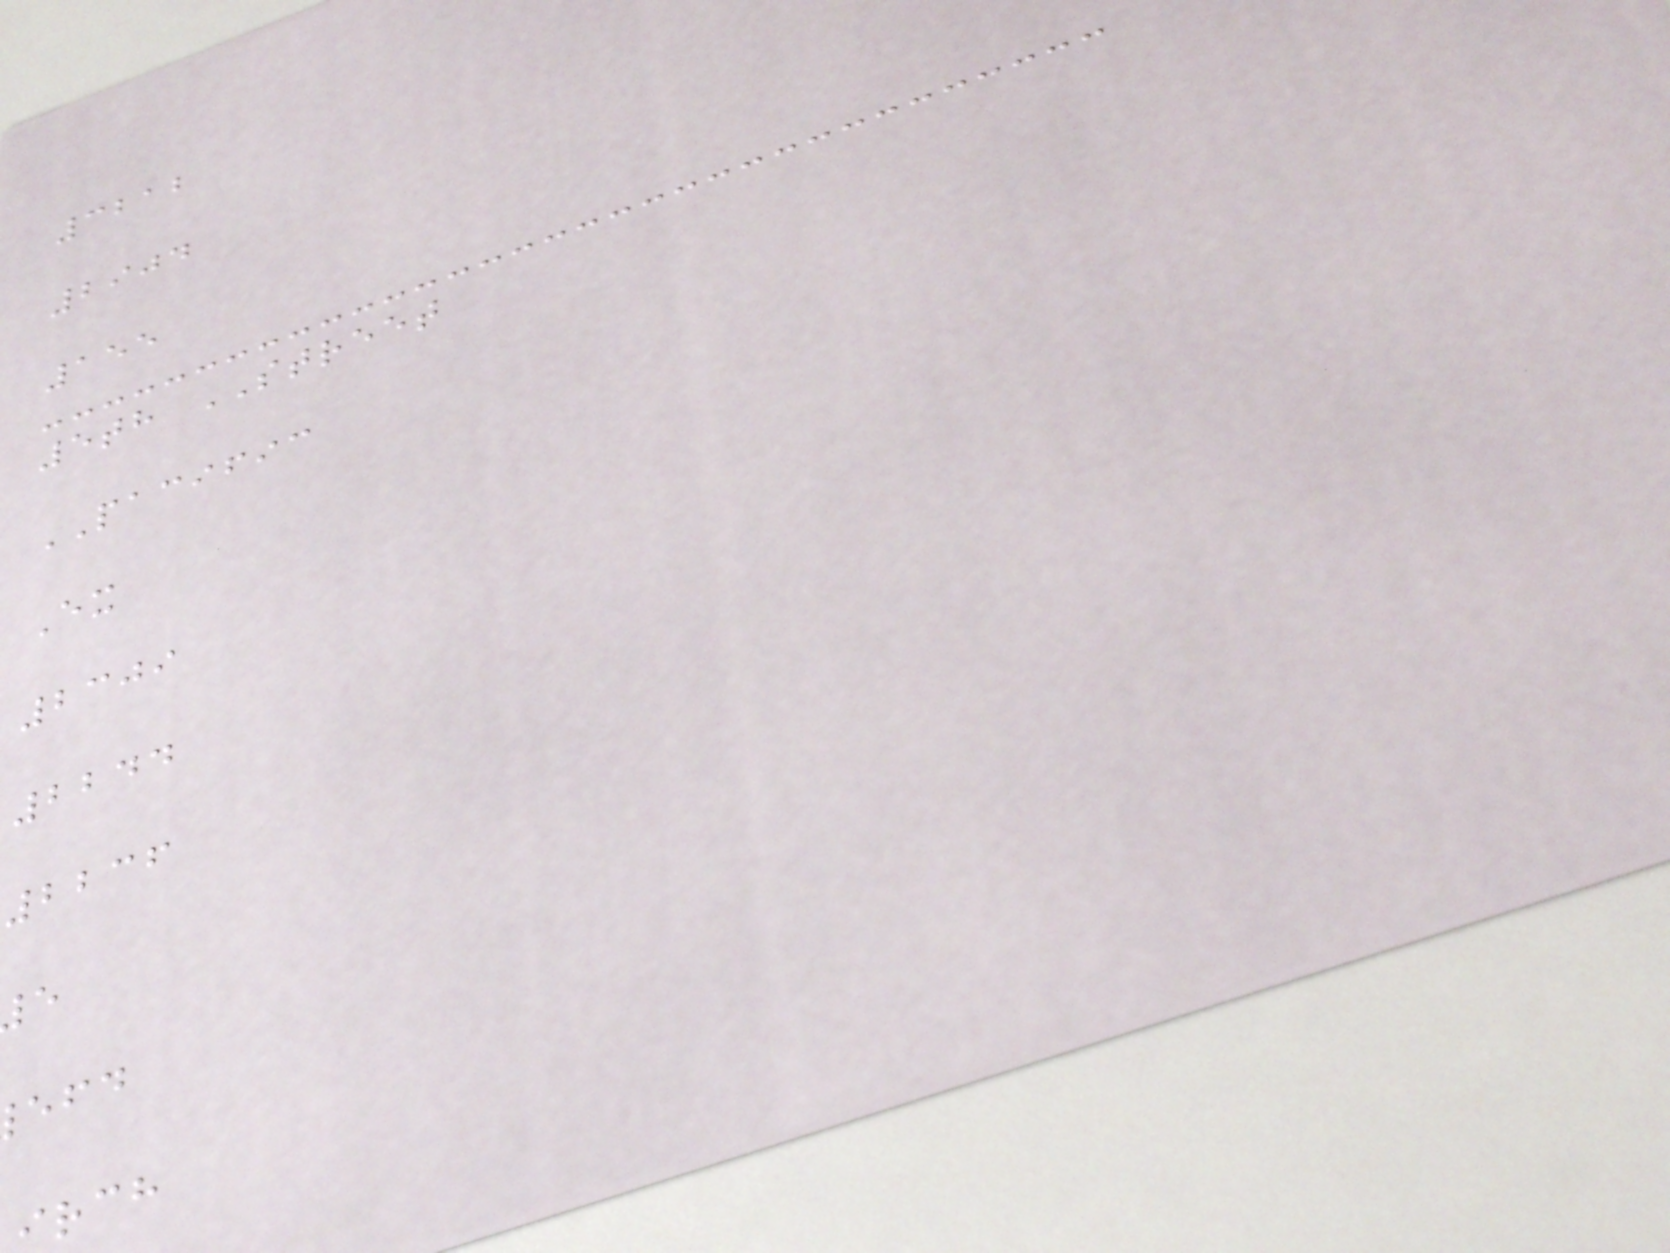3212
2904
155
5th STREET
PACIFIC
Ex
2309
2244
2236
irch
